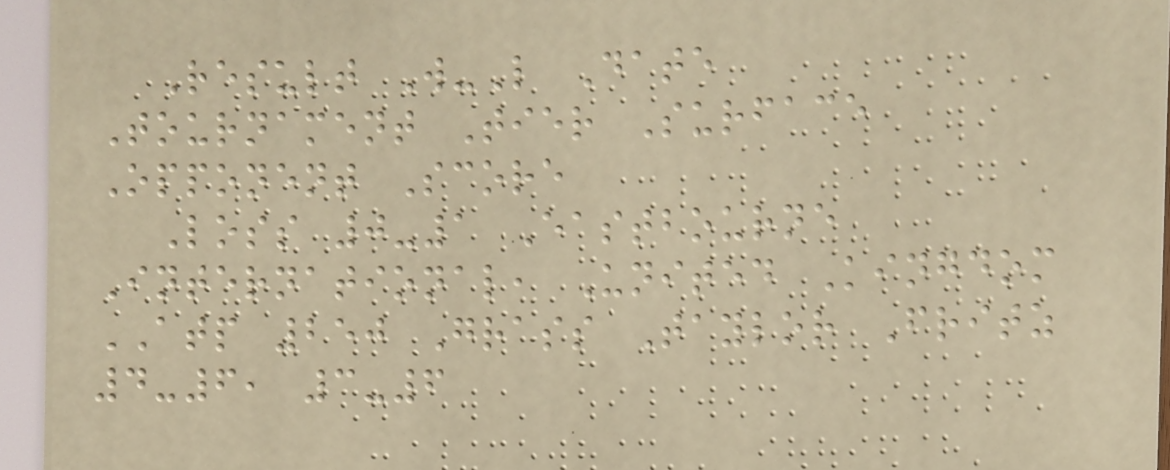Result W-L Date
Tournament Tier Surface
Opponent Score
Loss 0-1 Eastbourne
International, United Kingdom
ATP 250 Grass Taylor Fritz
4-6, 3-6
